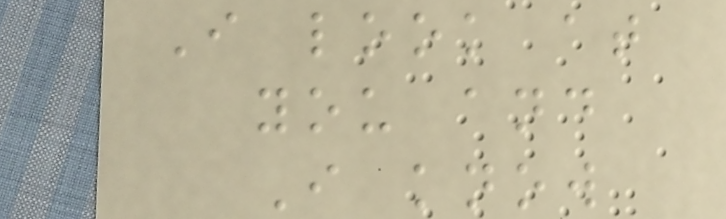I look at
you and
I know
